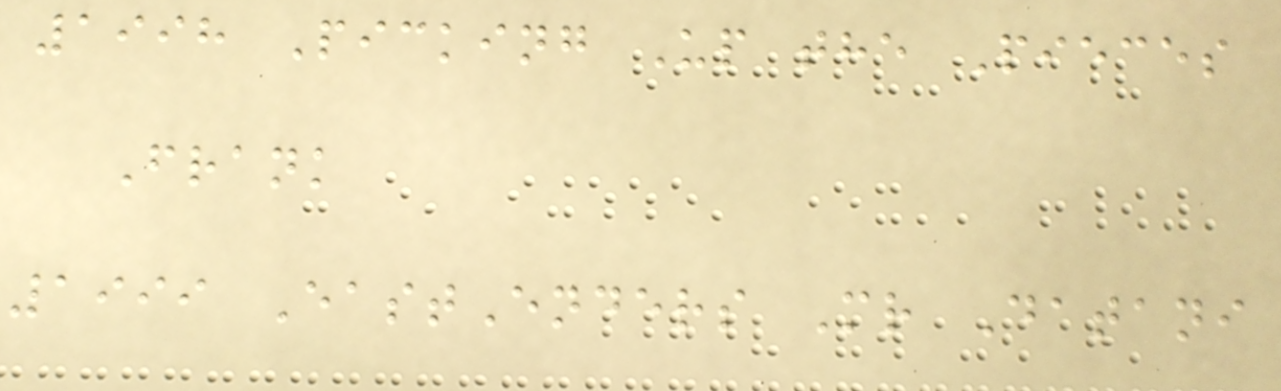1998 Picking Up the Pieces
Frank
1999 EastEnders Mr Datani
